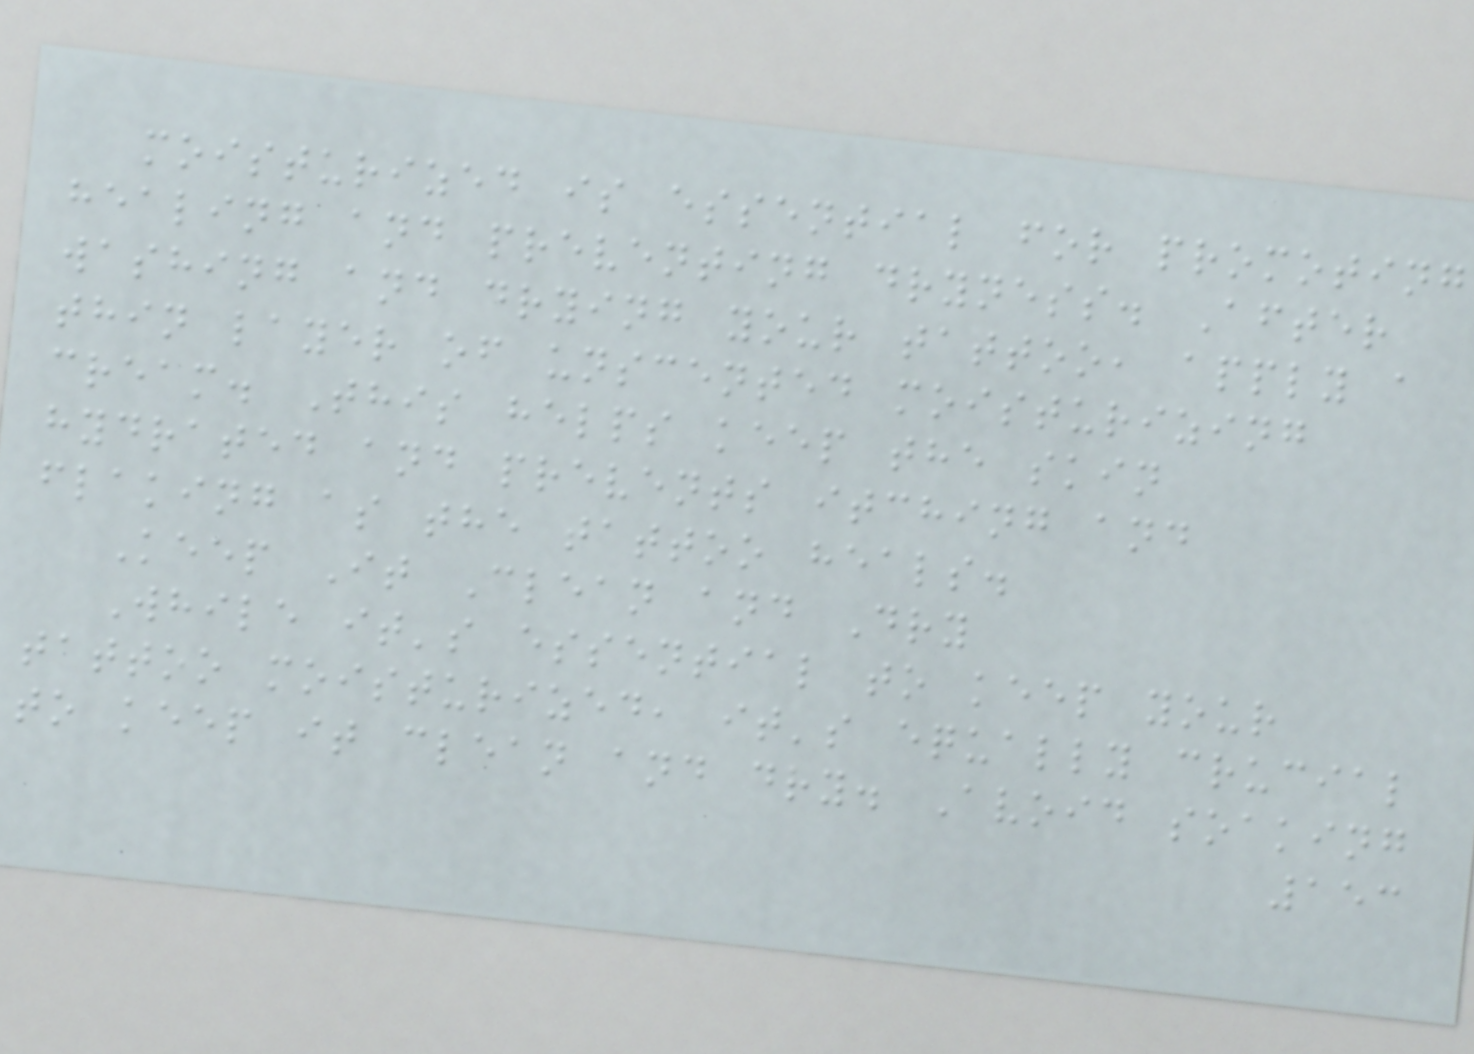moisturized is essential for promoting
healing and preventing dryness. After
washing and drying your tattoo, apply a
thin layer of unscented moisturizing
cream. This helps keep the skin
hydrated and prevents itching and
flaking as the tattoo heals.
Keep It Clean and Dry
While it's essential to keep your
tattoo moisturized, it's equally crucial
to keep it clean and dry. Avoid soaking
153
